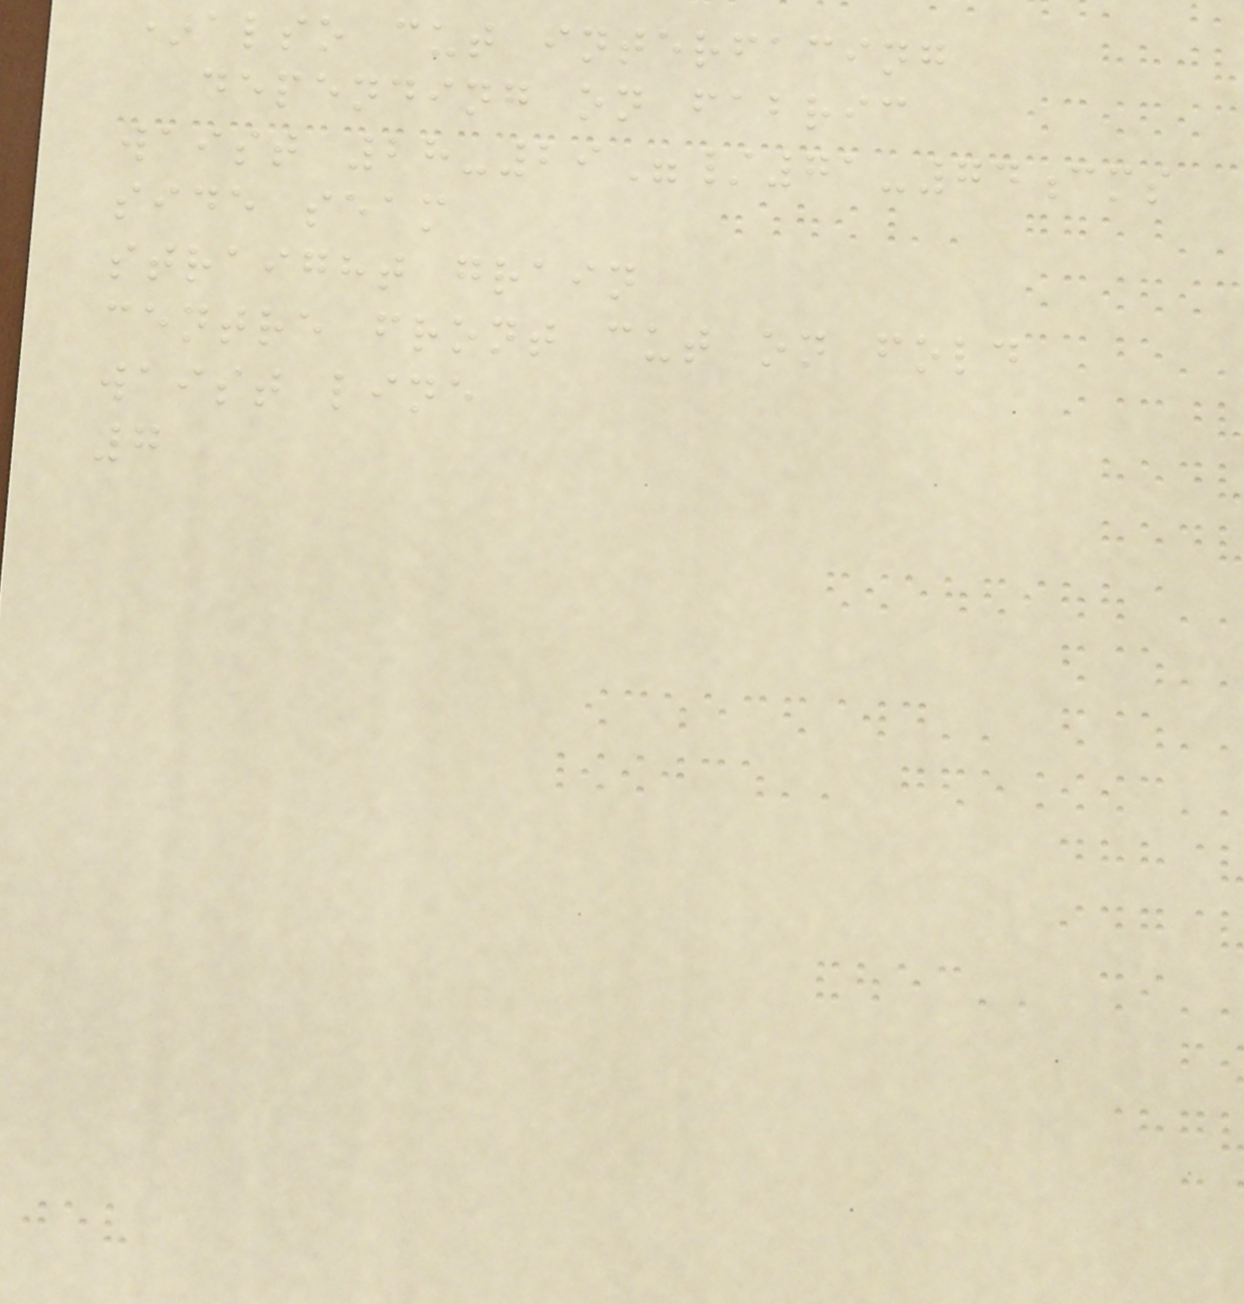*also cut interfacing
depending on fabric
waist 28-29"/71-74cms
side seam
straight grain
centre front cut on fold
waist line
7
